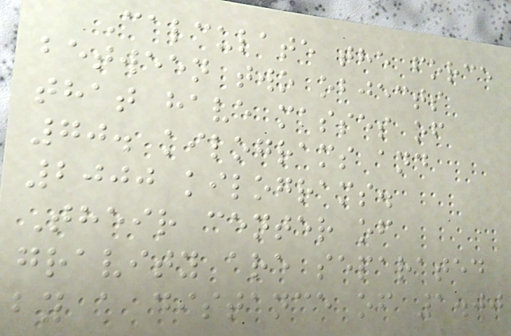Calculate the force
between two objects
that have masses of
70. kilograms and
2000 kilograms.
Their center of
gravity are separated
by a distance of 1.00
